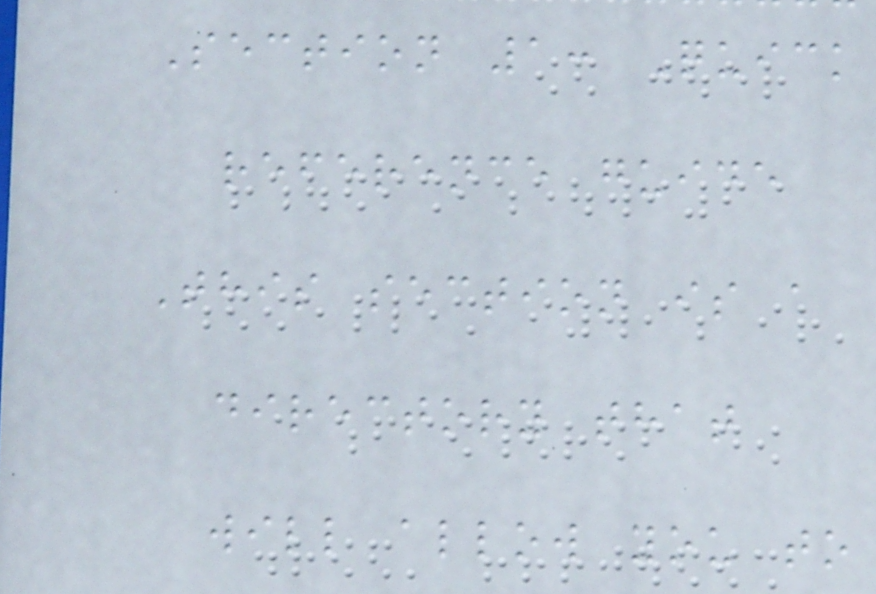Section 1: Quick
reference guide
This section is a
directory that
will allow you to
